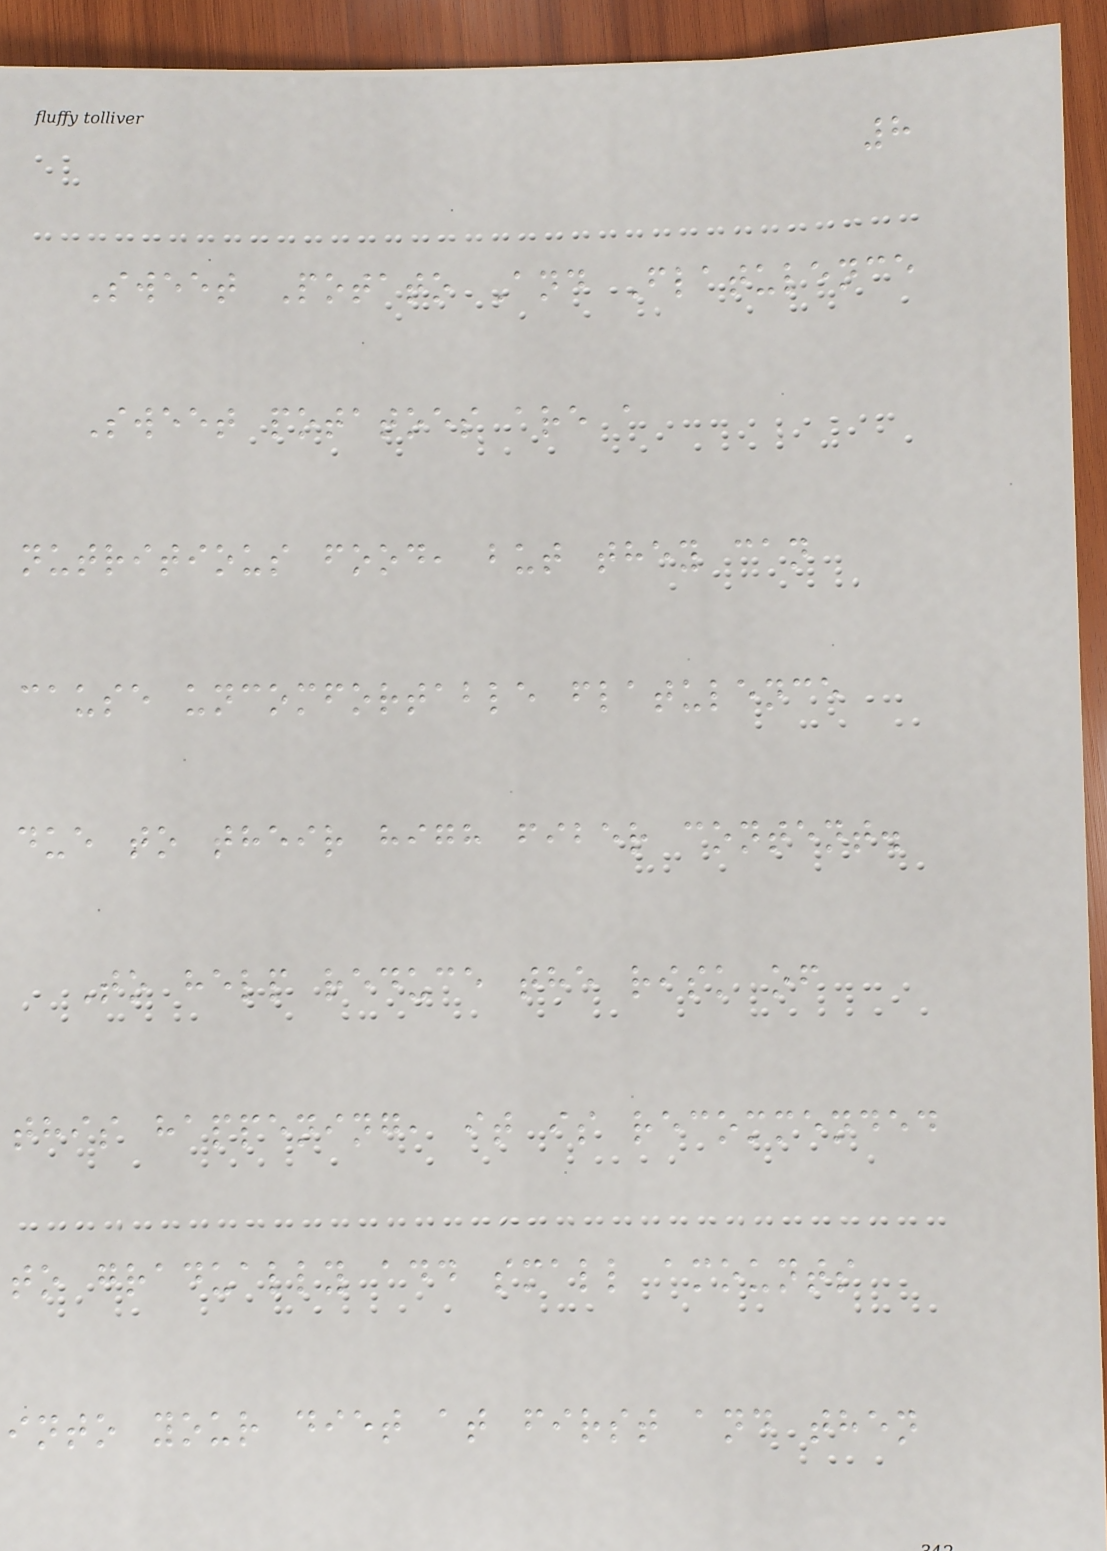8
Sweet Potato And Flatulence
Sweet potatoes are a
nutritious food, but they can
cause uncomfortable flatulence
due to their high fiber content.
To help reduce the risk of
this happening, it is recommended
to gradually add small amounts
into your diet at first and then
